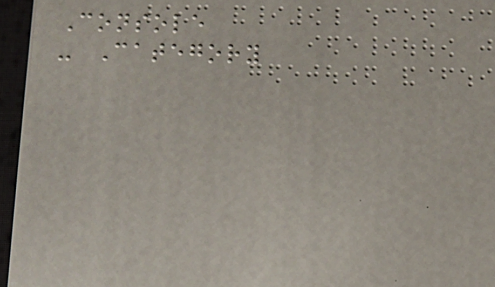Console
- Category
